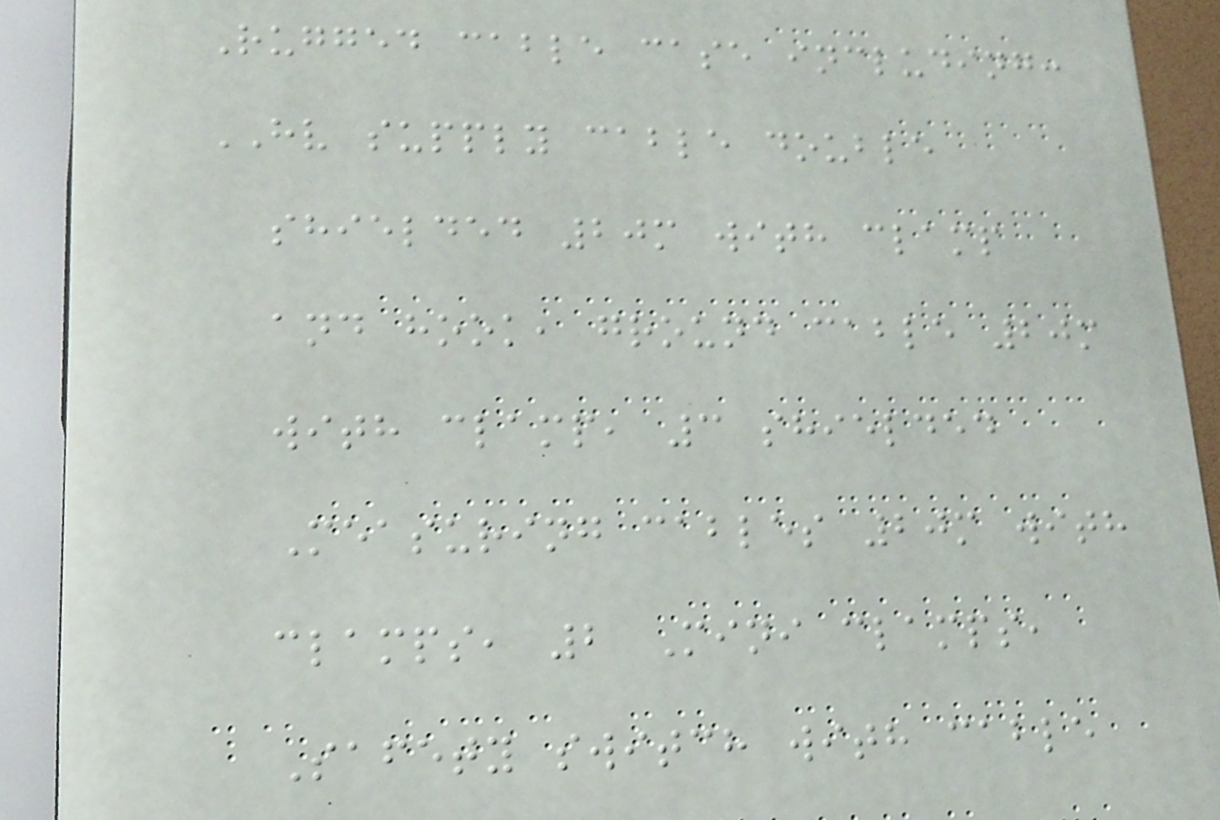Rugged cable case including:
HV supply cable double
shielded 20m with clamp
and hook, ground cable 20m
with clamp, 3 shielded
Measuring cables 20m with
clamps, 2 Mini clamps,
Safety switch with cable
